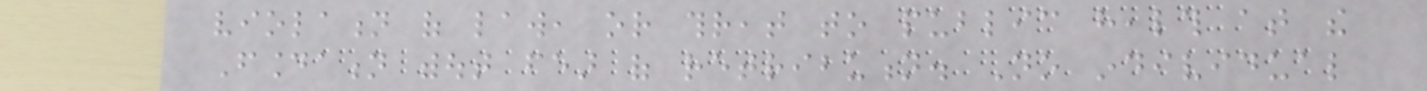violation of law, or threat to public health at the
Foundation without fear of retribution. No individual
